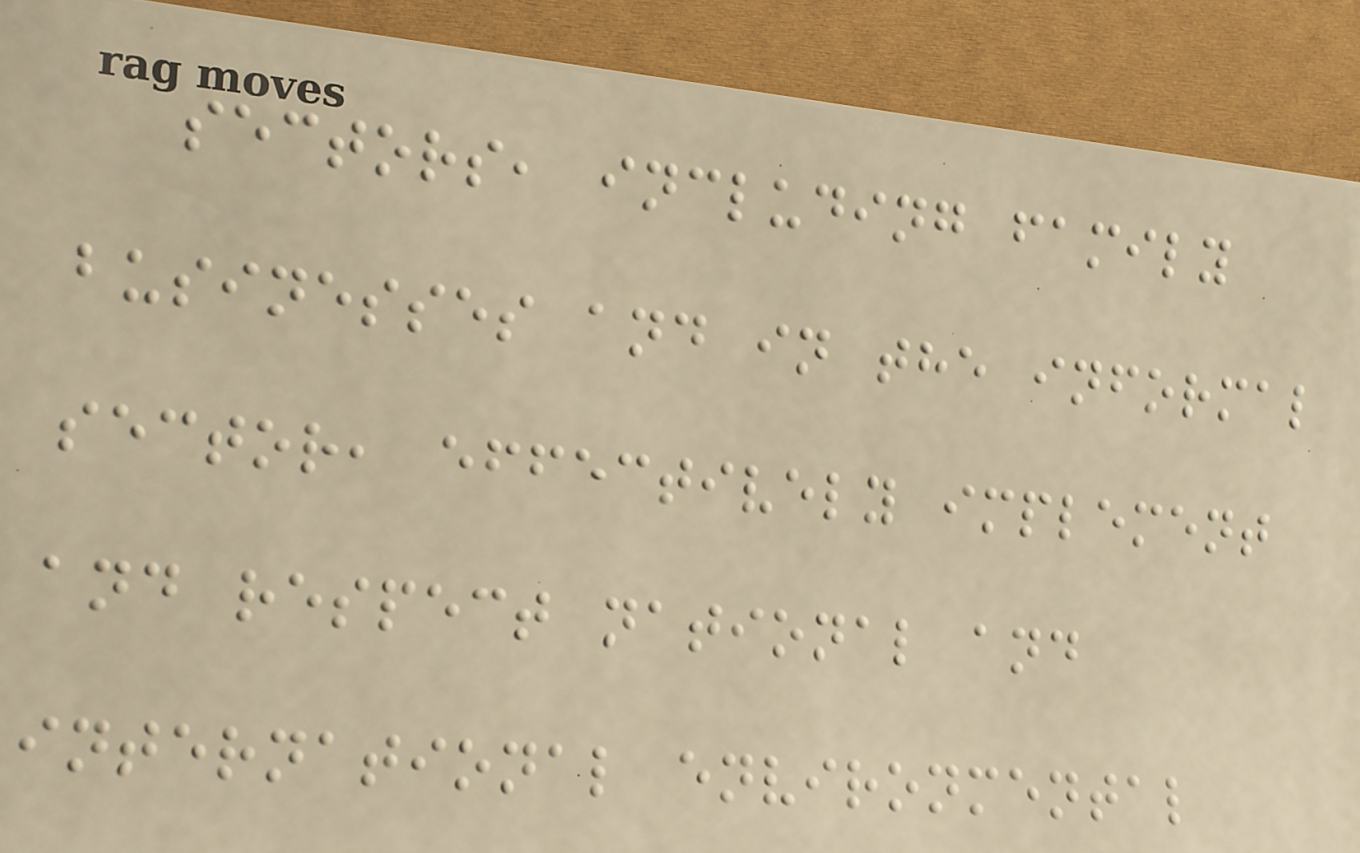sectors, including family
businesses and in the informal
sector, effectively implement
and respect national and
international environmental
